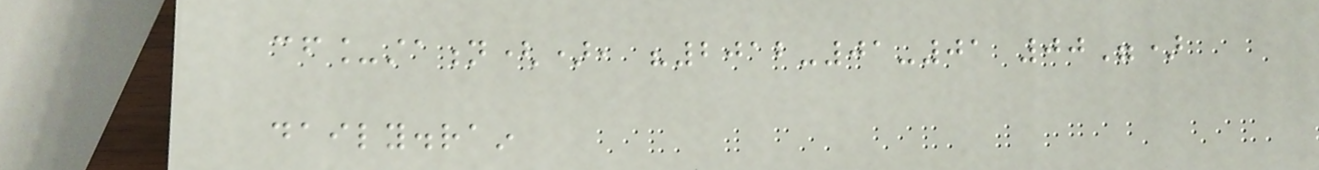cf_station(), "2012-01-01 00")
daily.rain
